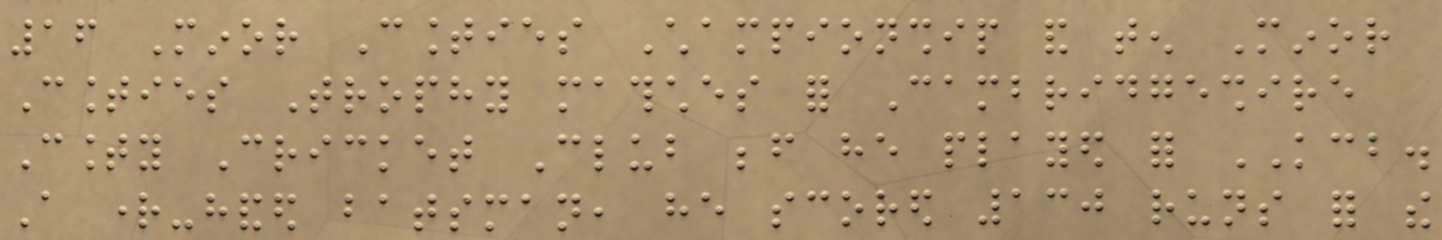16 Minor Counties Championship and ten Minor
Counties Trophy mathches for Cambridgeshire
County Cricket Club before he played for KCB.
A right-handed batsman, he scored 130 runs for the
